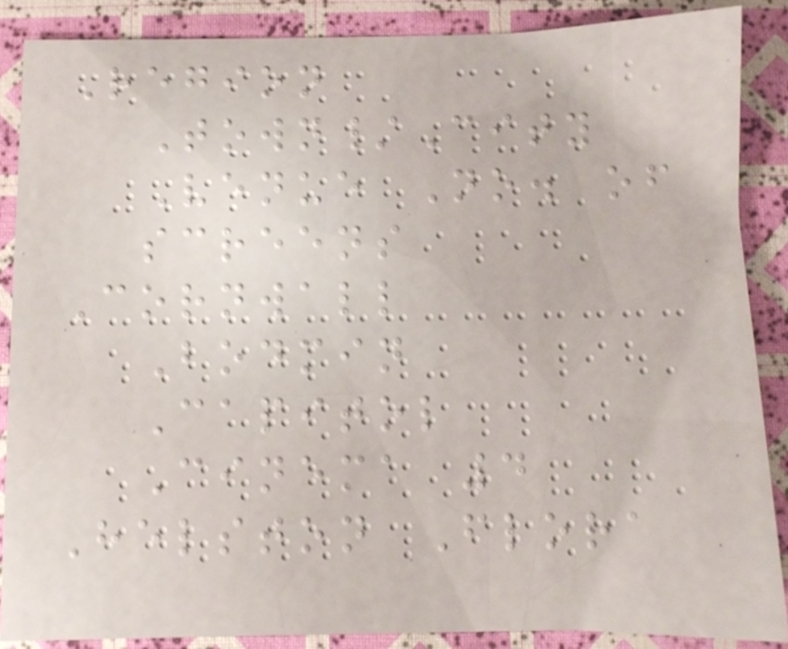Region
Town/City
Venue No. of
screens
Cornwall
Bodmin
Capitol
Cinema 4
Helston Flora
